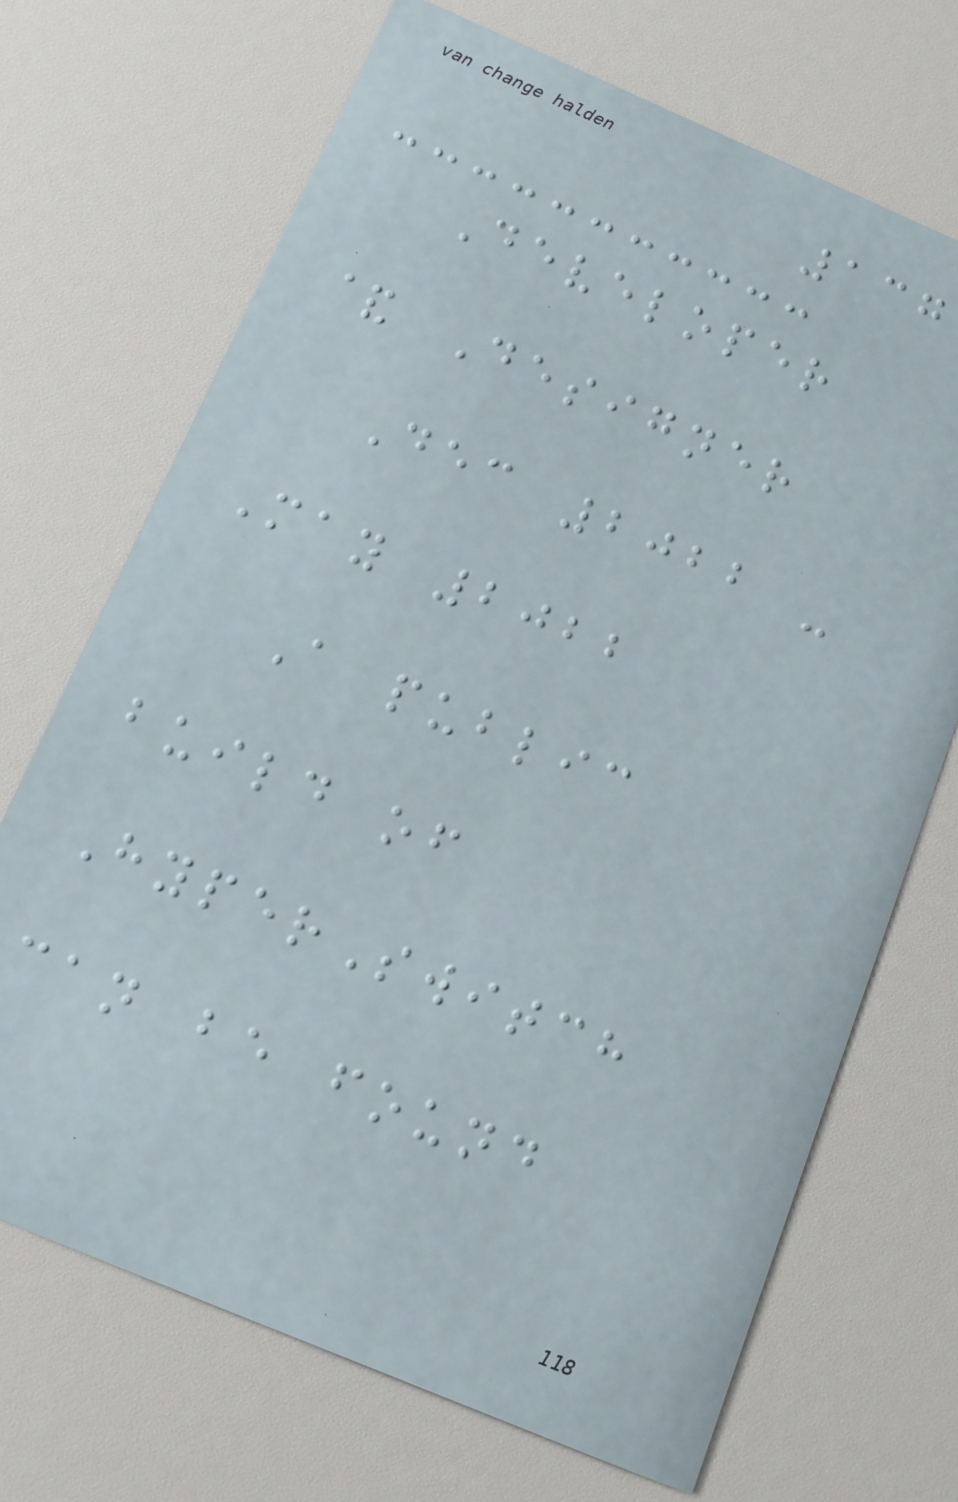137
Developer
& Designer
Dec 2022 -
May 2022
A public
build of
HyperSwitch
can be found
